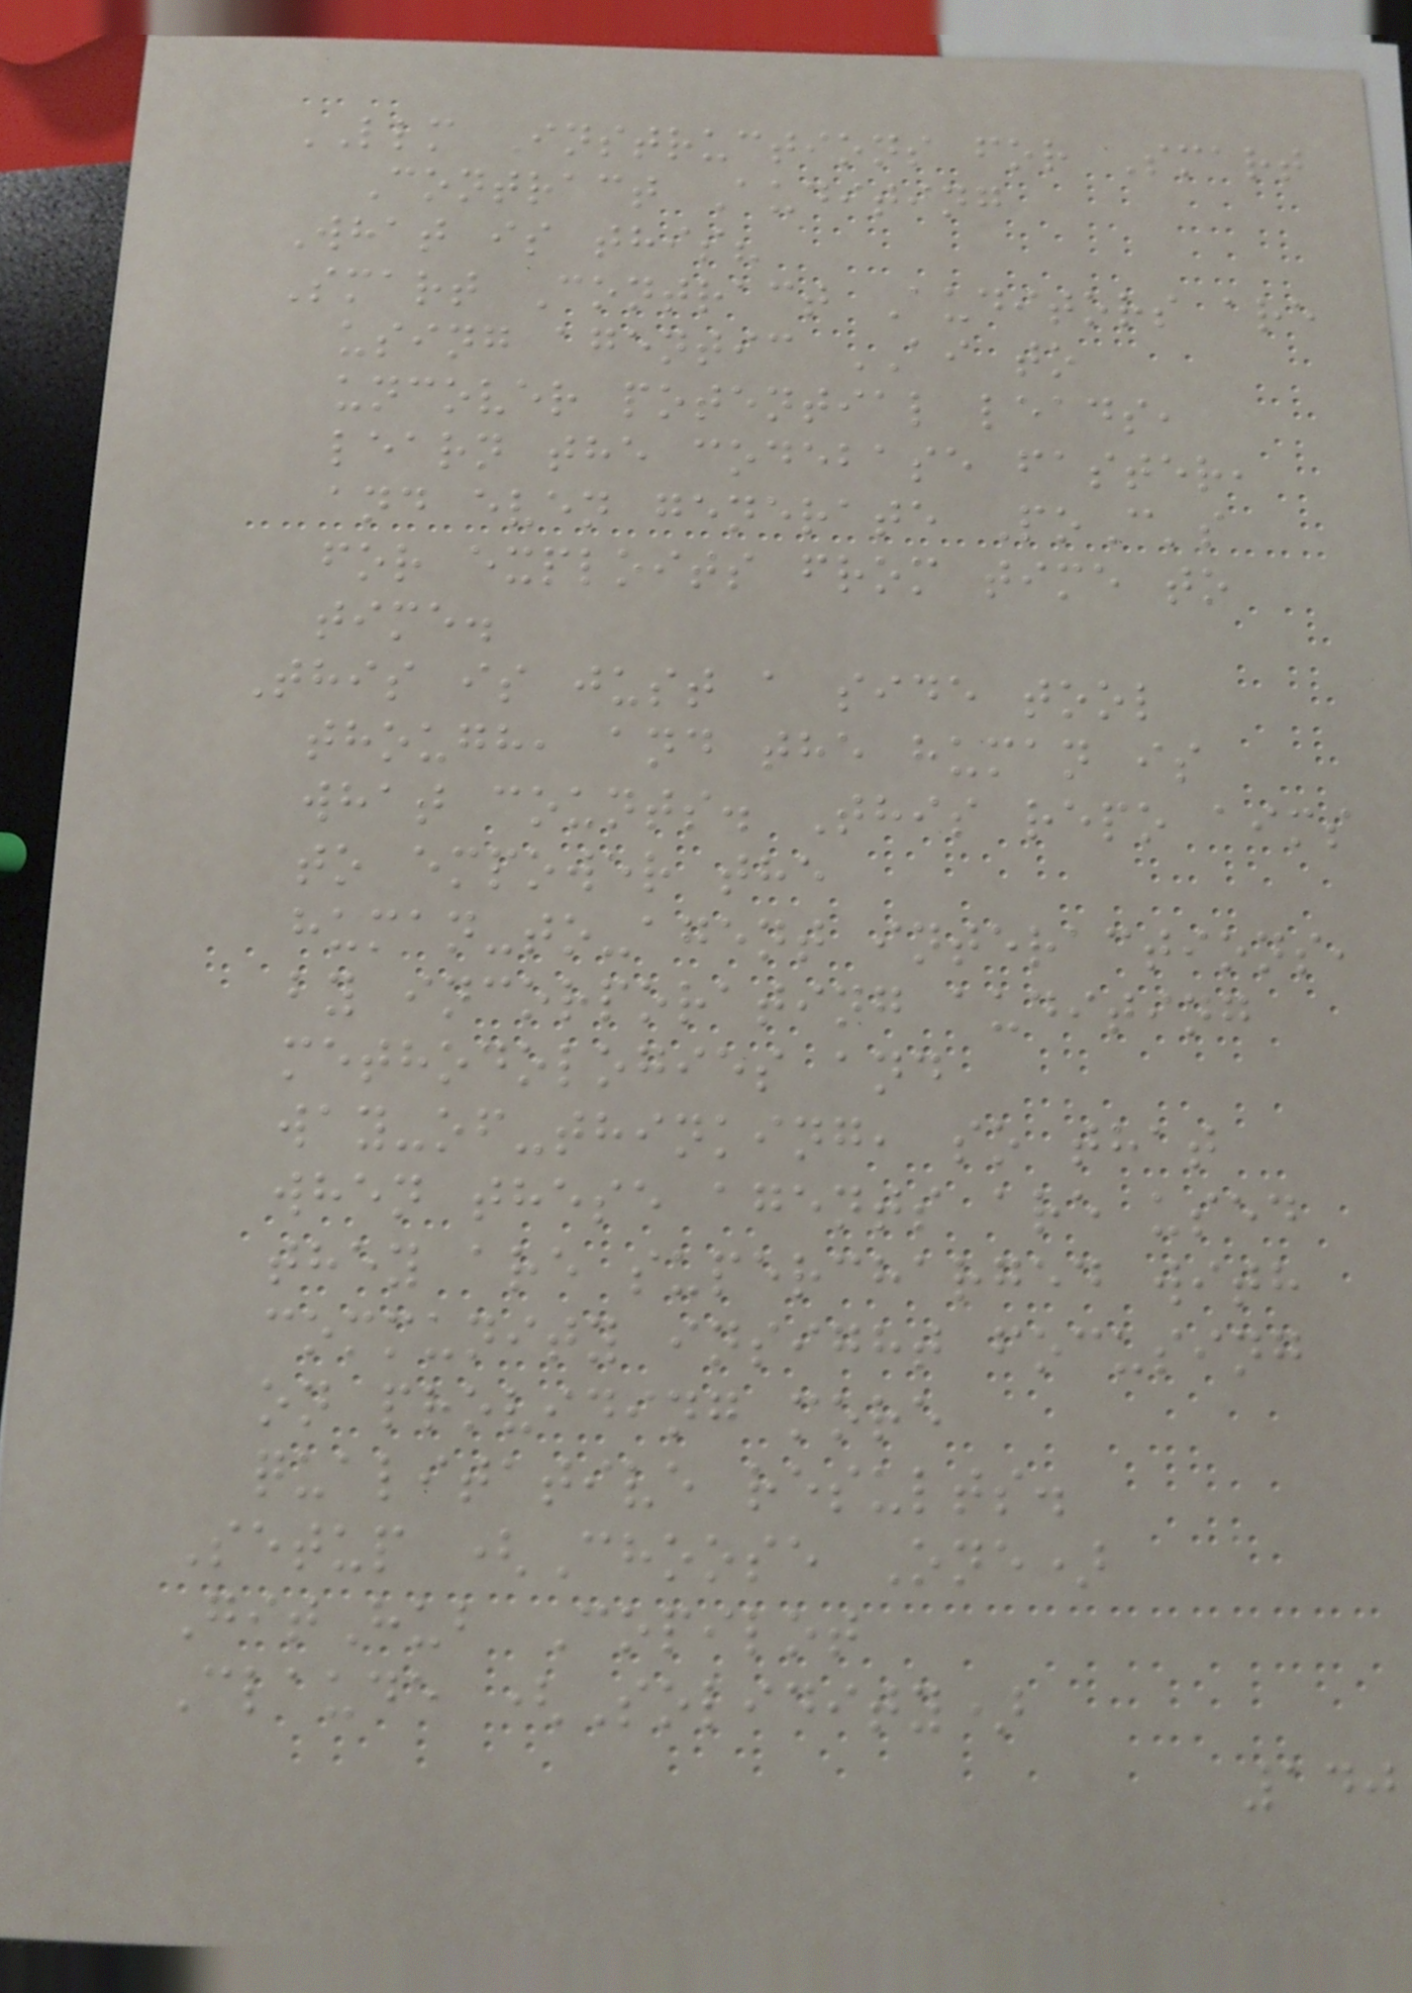LLM Instructions for Smart
Contract Auditing
What is this?
Smart Contract Auditors are
using agentic AI to
uncover potential leads,
learn the codebase faster,
and even generate PoC's
for exploits from time to
time.
This is just a side tool
though, and the human is
what counts. This repo aims
to empower the
human-to-agent interactions,
by incorporating auditing
methodologies and
way-of-thinking, so that
when these agents are used
they are supercharged with
community insight focusing
on providing more
qualitative results.
Setup (Choose One)
GitHub Copilot
Claude (Solidity)
140
